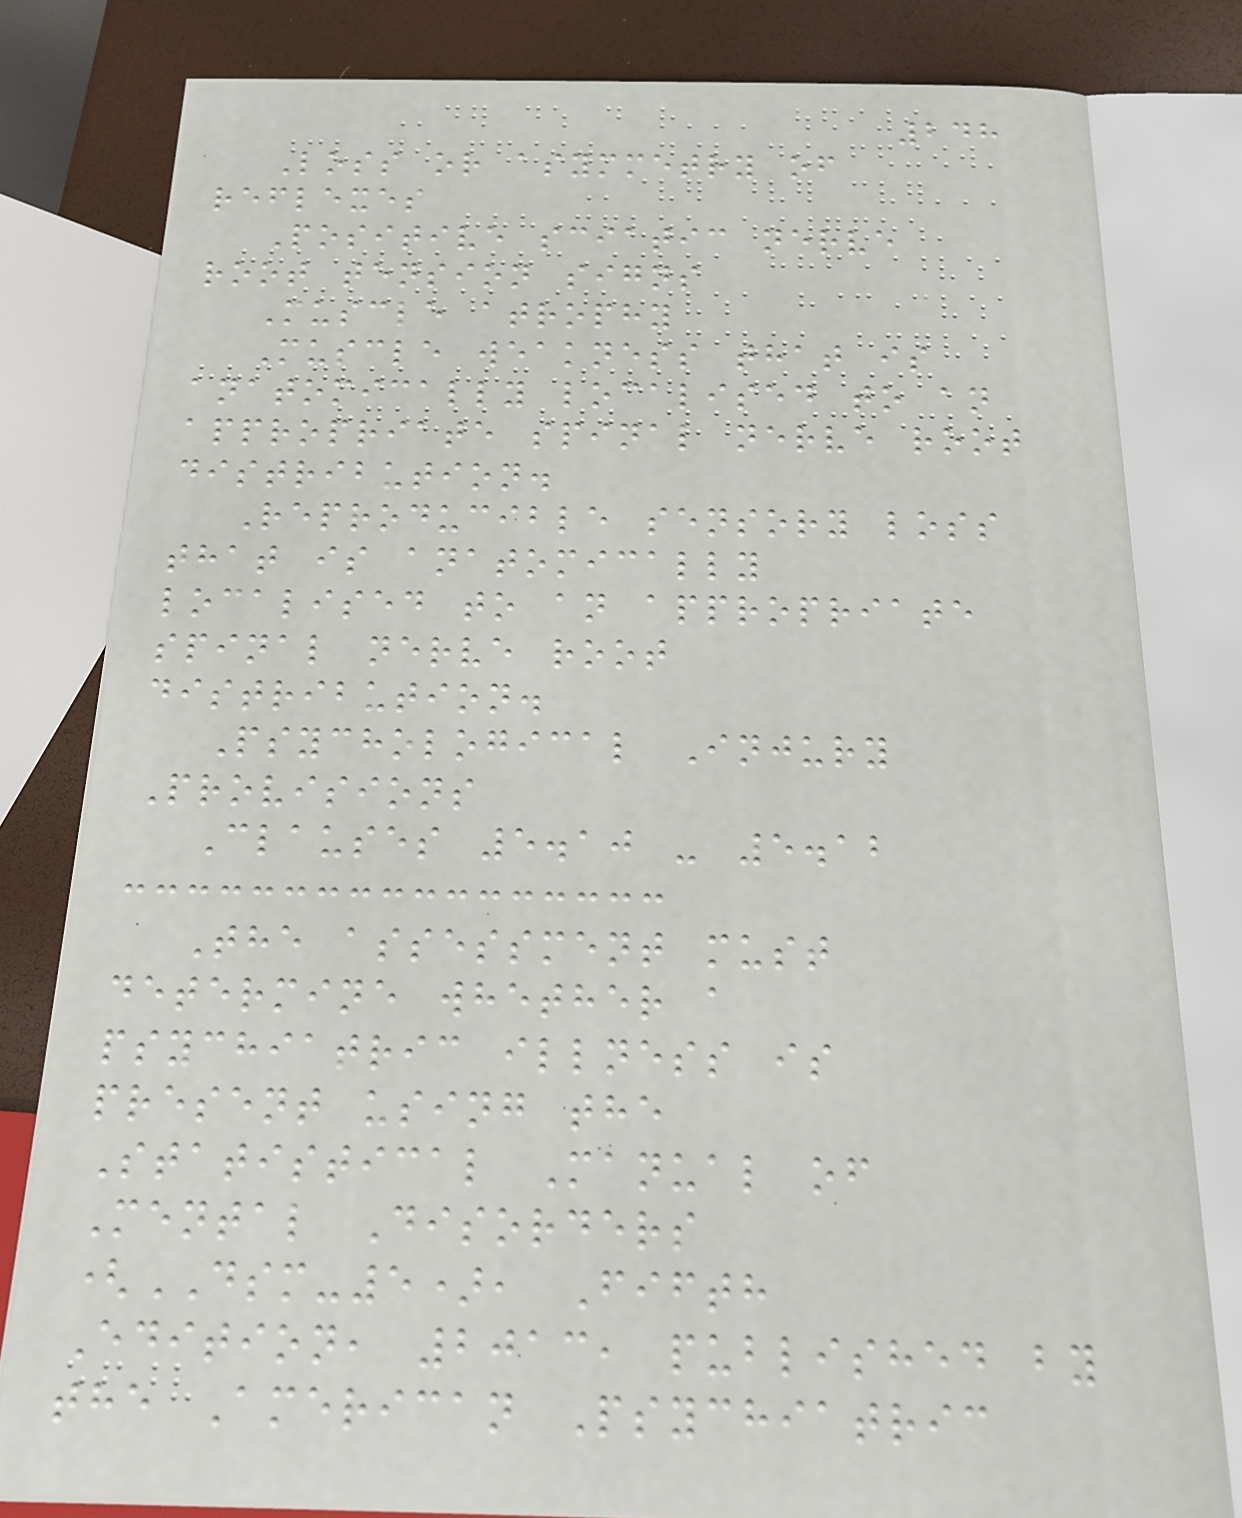248
Loss or asymmetry of
reflexes
Positive sciatic nerve
root tension signs
Muscle atrophy
Muscle weakness that is
anatomically localised to an
appropriate spinal nerve root
distribution.
Reproducible sensory loss
that is anatomically
localised to an appropriate
spinal nerve root
distribution.
Psychological Injury
Provisions
Clauses 5.10 - 5.12
The assessment must
determine whether a
psychiatric illness is
present using the
Statistical Manual of
Mental Disorders
(DSM-5), Fifth
Edition, 2013, published by
the American Psychiatric
